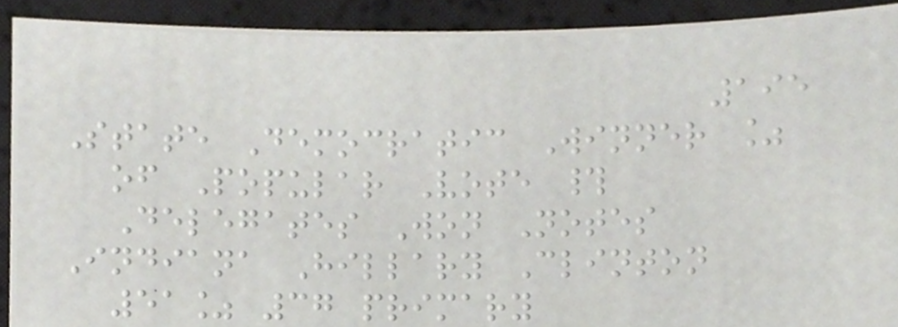195
State Democratic Winner %
of Popular Vote #
Delegates Won Notes
Indiana Hillary Clinton
51% 37 primary
